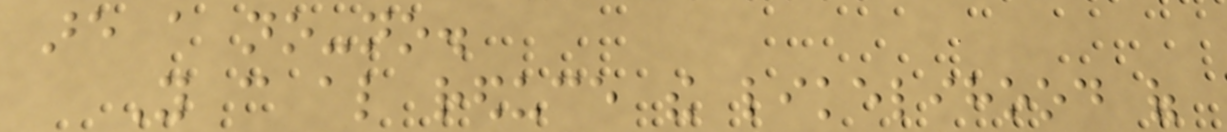are a no-no.
You can also reduce the likelihood of
